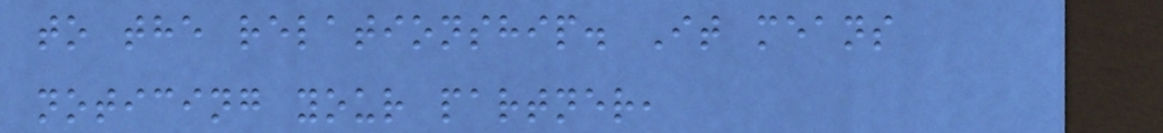to the relationship. It means
noticing your partner,
